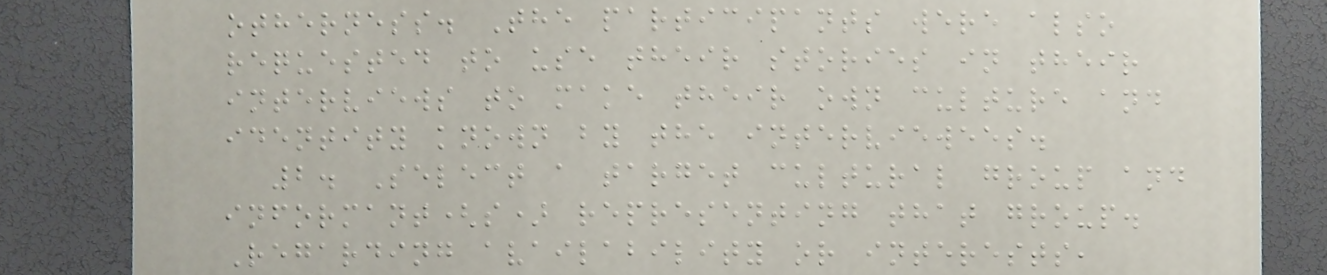otherness. The participants were also
requested to use their stories in their
interviews to make their own culture and
identity known by the interviewees.
2. Select a target cultural group and
informant(s) representing that group.
Regarding availability or interests,
